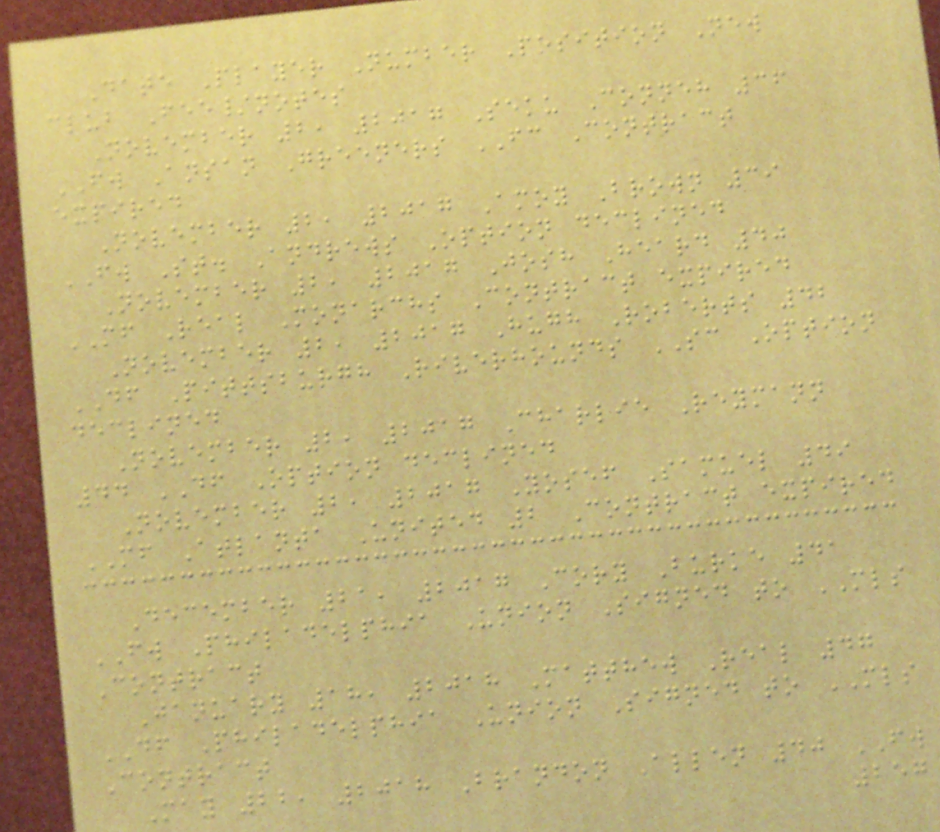Date Player Number Position New
club Fee/notes
November 2, 2017 Seku Conneh 36
FW Ansan Greeners FC Contract
expired
November 2, 2017 Amoy Brown 39
FW St. Andrews Option declined
November 2, 2017 Josh Heard 40
MF Real Monarchs Contract expired
November 2, 2017 Hugh Roberts 42
DF Pittsburgh Riverhounds SC Option
declined
November 2, 2017 Charlie Reymann
44 DF Option declined
November 2, 2017 Yosef Samuel 49
MF Atlanta United 2 Contract expired
December 21, 2017 Cory Burke 41
FW Philadelphia Union Signed to MLS
Contract
January 18, 2018 Matthew Real 47
DF Philadelphia Union Signed to MLS
Contract
May 22, 2018 Brandon Allen 40 FW
257
